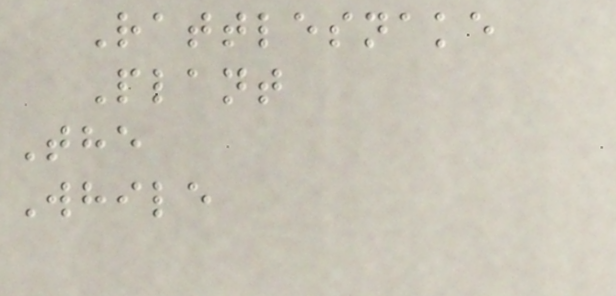Rattlesnake
Plant
The
While
